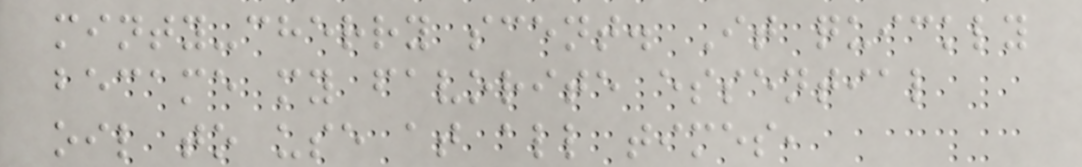minty-cherry scent. It quickly
became my favorite essential
oil to use at all times,
